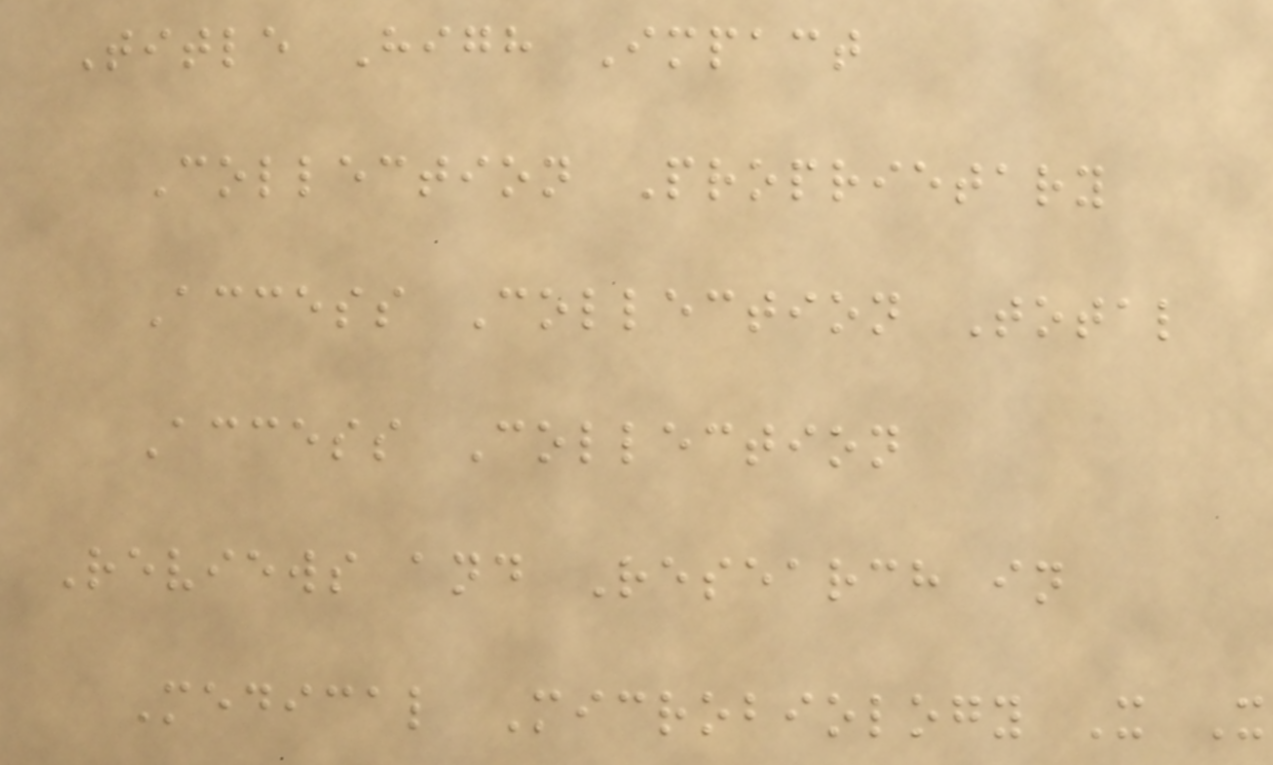Title High Impact
Collection Proprietary
Access Collection Total
Access Collection
Reviews and Research in
Medical Microbiology X X
